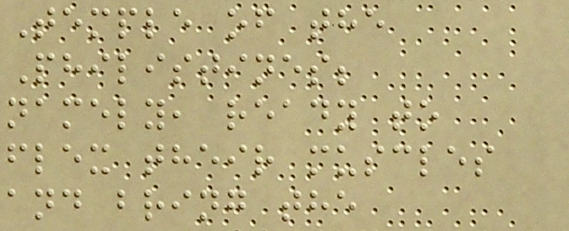Temple of the
Philistines;
namely, ready to
flex their muscles
and bring the
